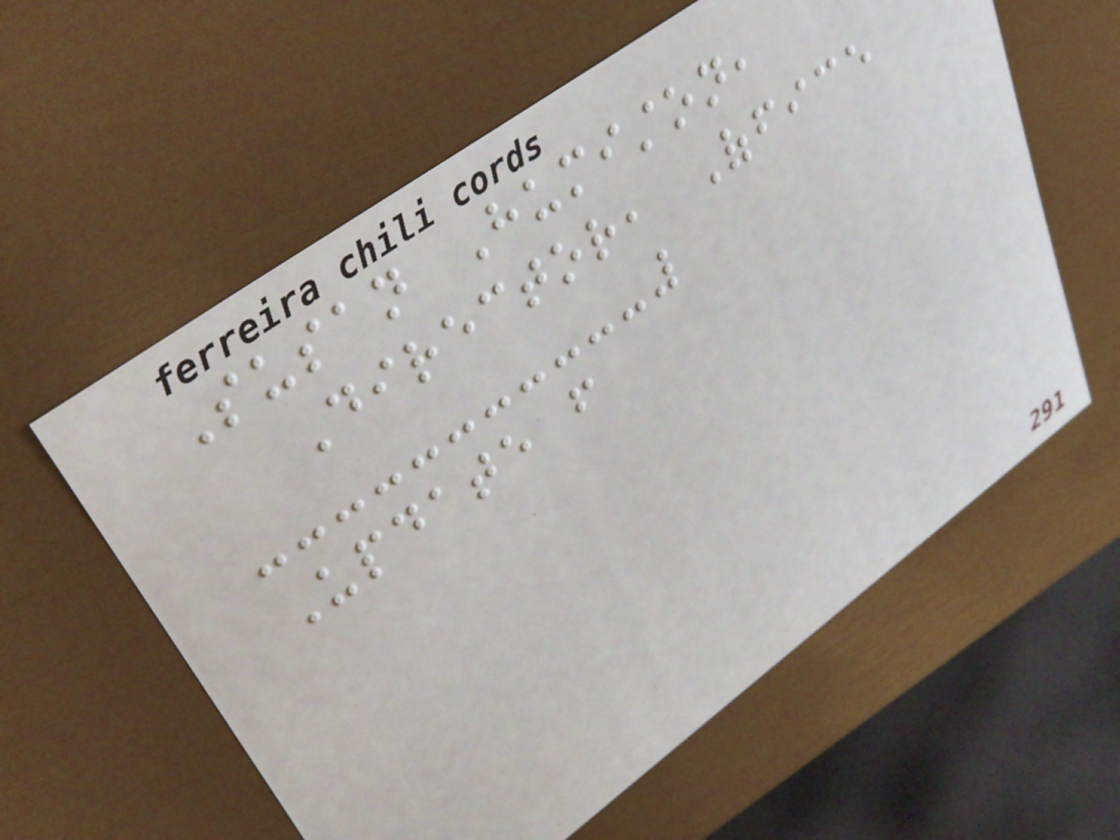Susan Humiston,
Director, Office
Update from
